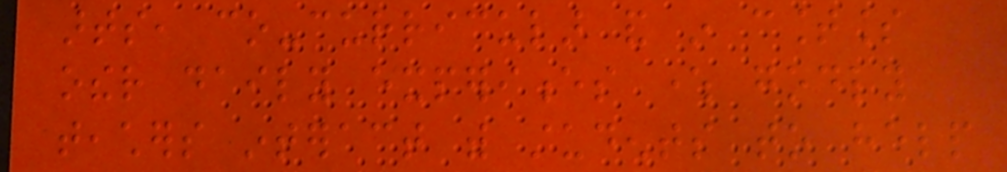arts, co-curricular and in countless
other daily experiences where godly
teachers interact with students to help
